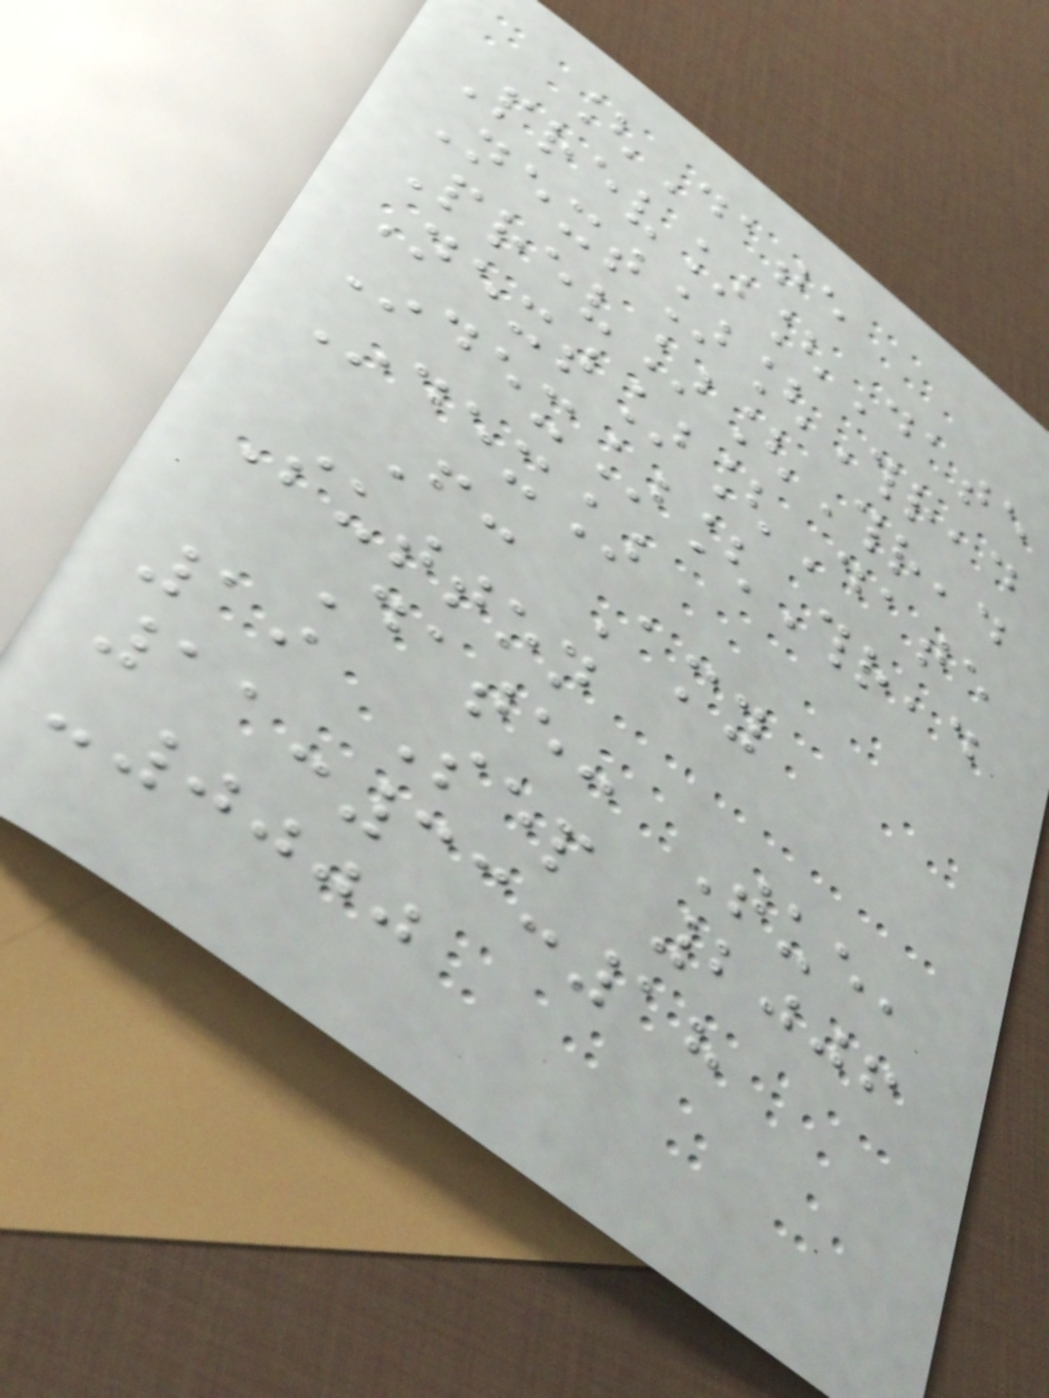[Date
Prev][Date
Next][Thread
Prev][Thread
Next][Date
Index][Thread
Index]
From: Amy
Sutton
Date: Tue,
19 Sep 2006
11:33:18
-0000
